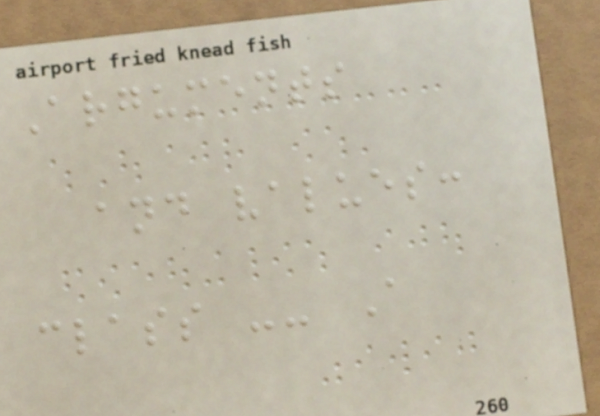Arguments
and values:
class -- A
